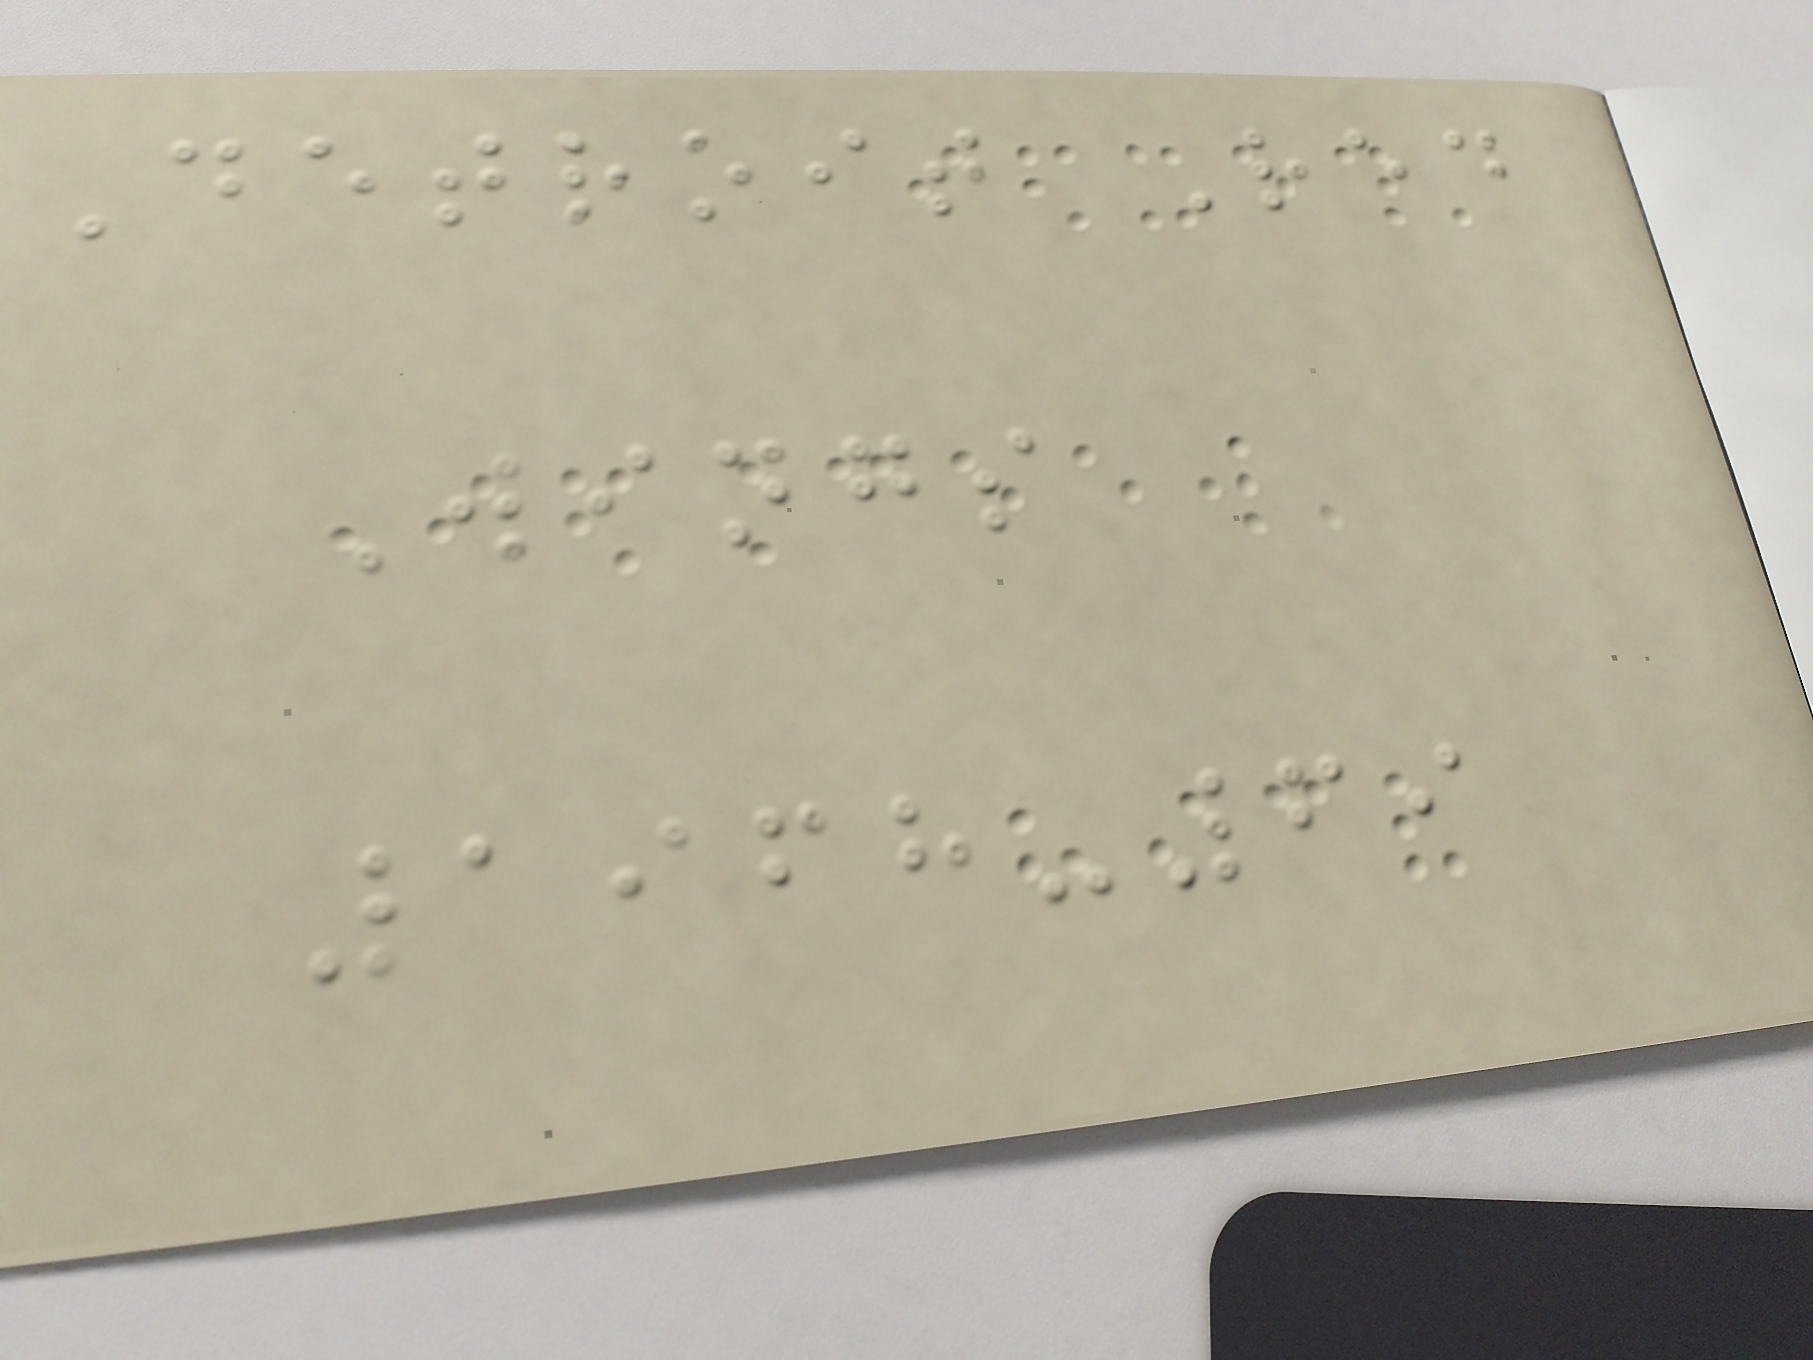Detroit Red
Wings
1968-69
